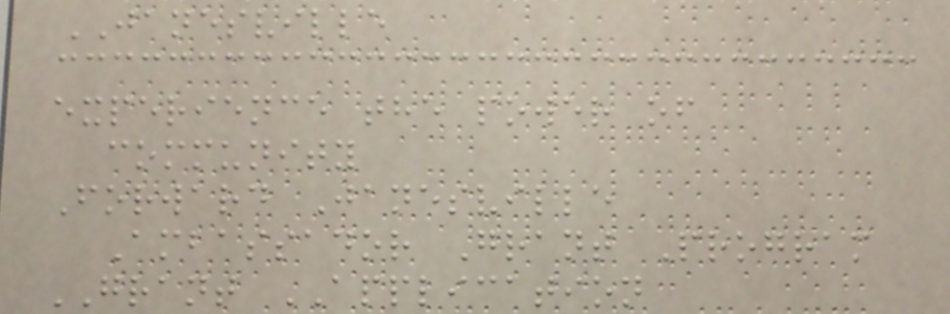JANESVILLE
experience the power of
community
Forward Janesville
Ambassador Grant Program
GRANT APPLICATION
